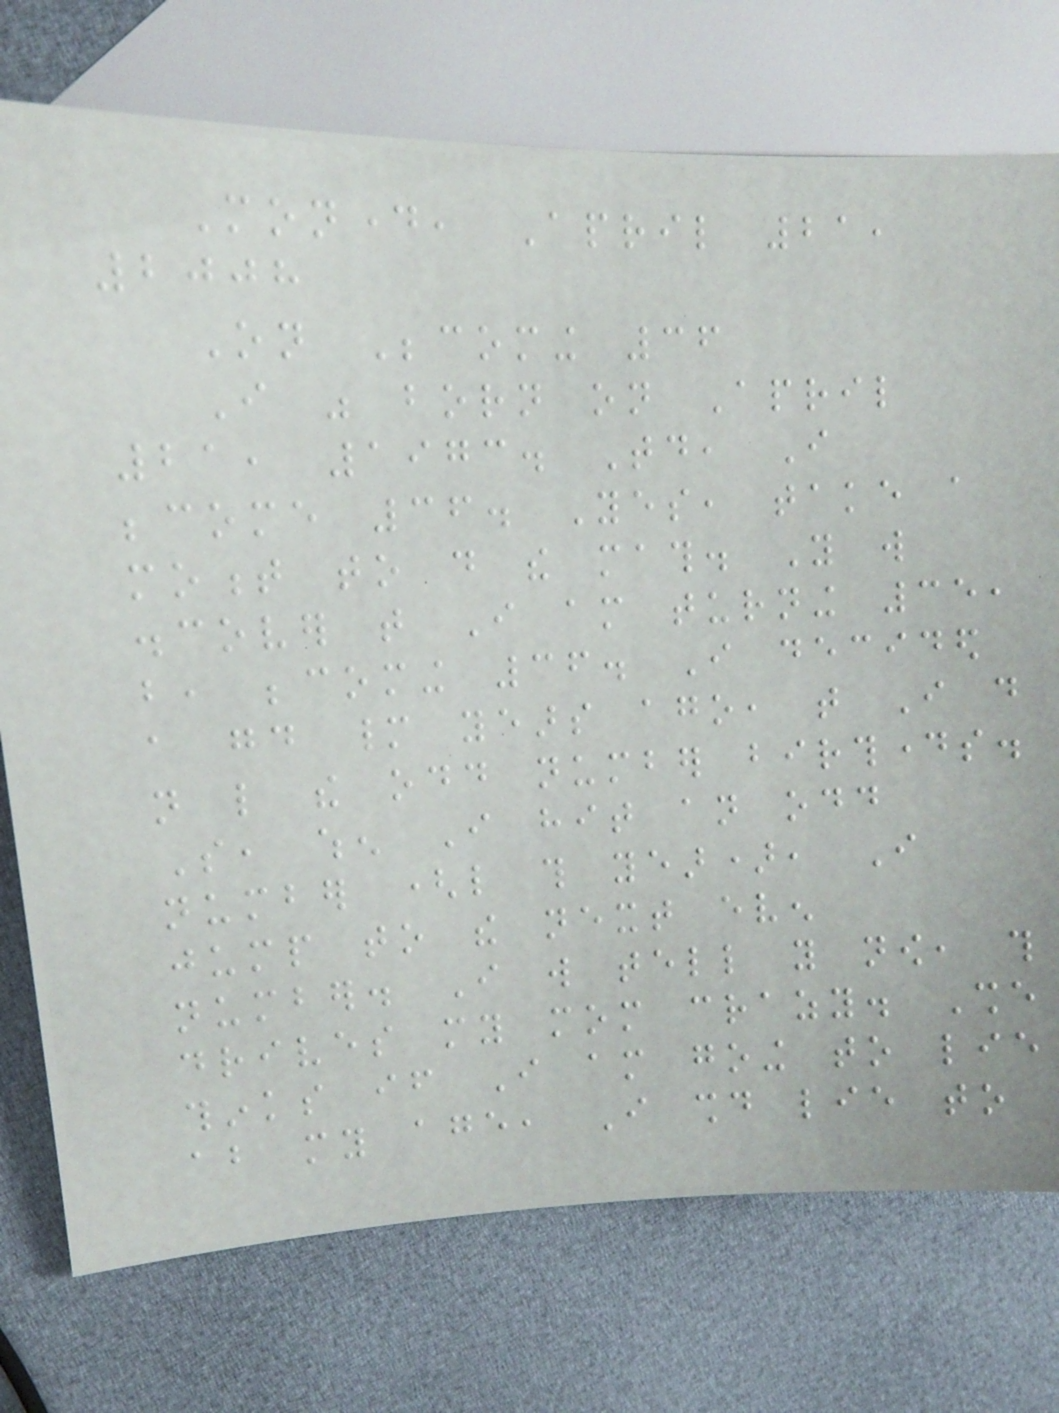Monday, April 21,
2008
On Becoming 36
I was born on April
21, 1973. Today, I
become 36. Yes, take a
moment to do the math. You will
discover that I am turning 35,
but, becoming 36. I decided
a good many years ago, that I do
not like the odd number birthdays.
So, when I hit an odd
number (like this year), I
jump to the next even
number. I will tell you now, this
drives my mom crazy. She
thinks if I am going to lie
about my age, I should lie to
